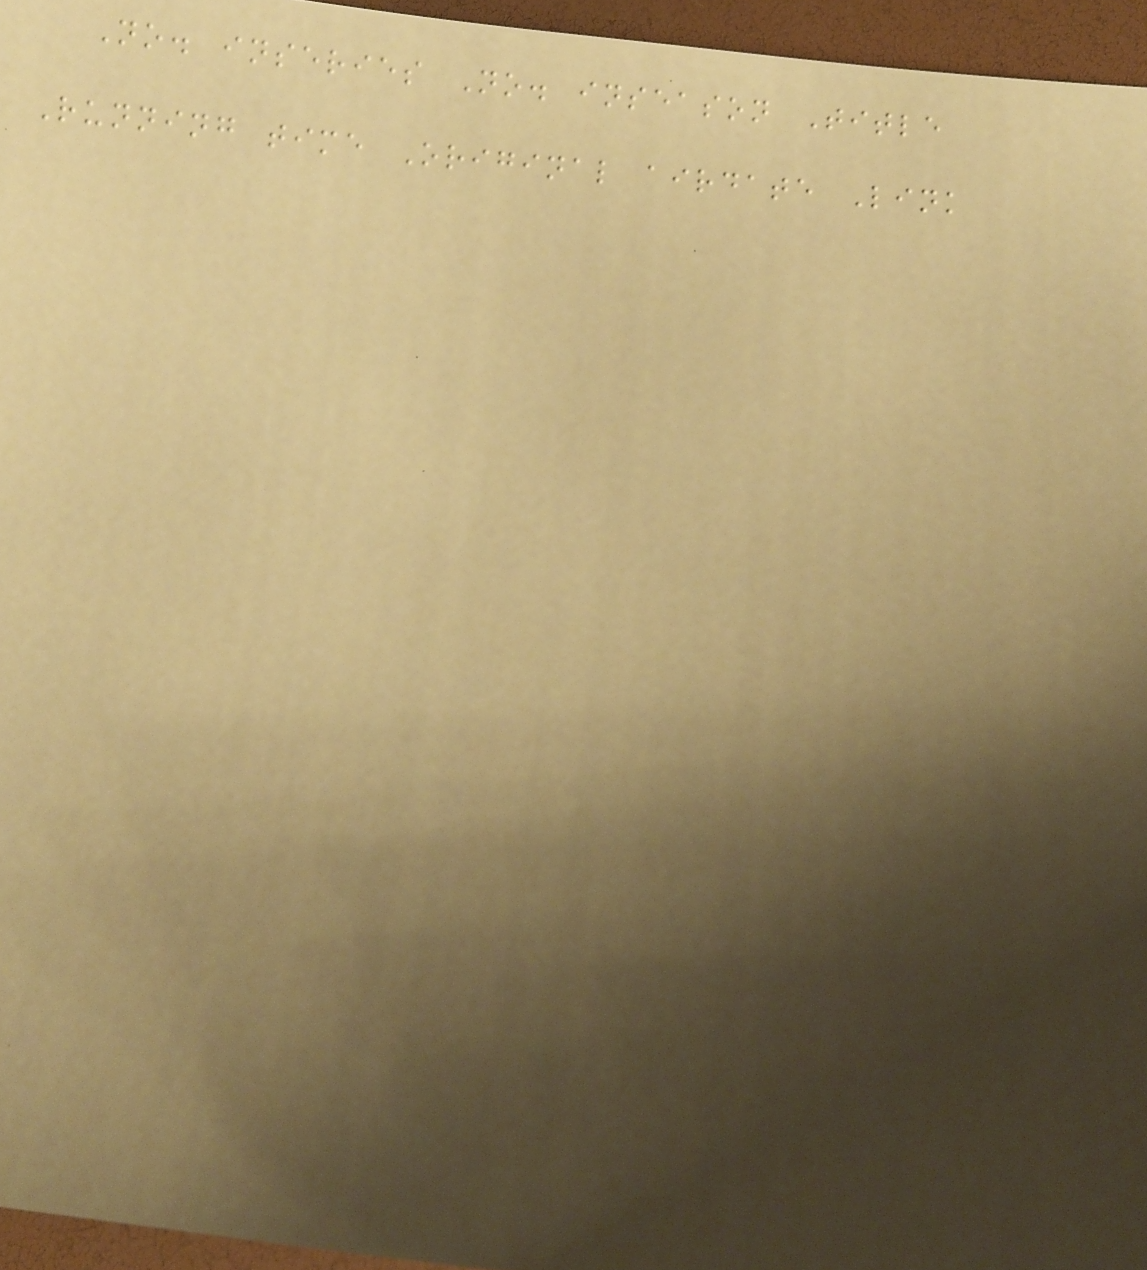No. inseries No. inseason Title
Running time Original airdate Link
